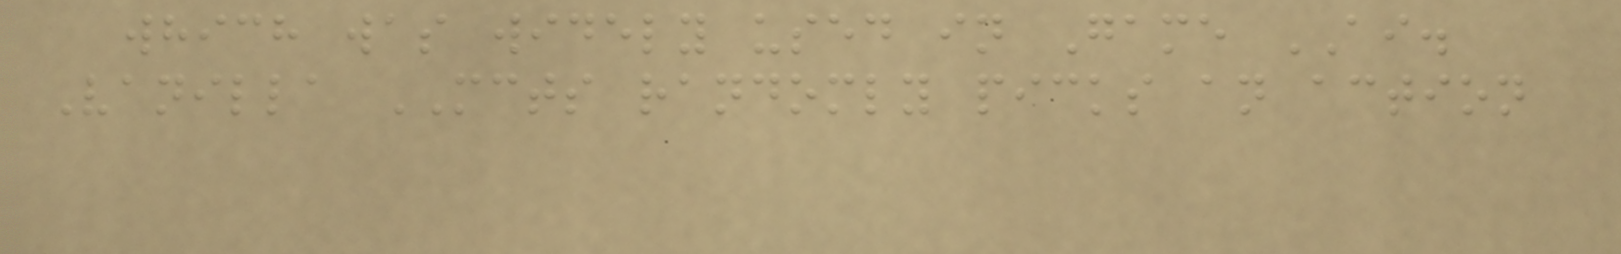which was widely used in Game AI.
Vanilla MCTS randomly picks an action
